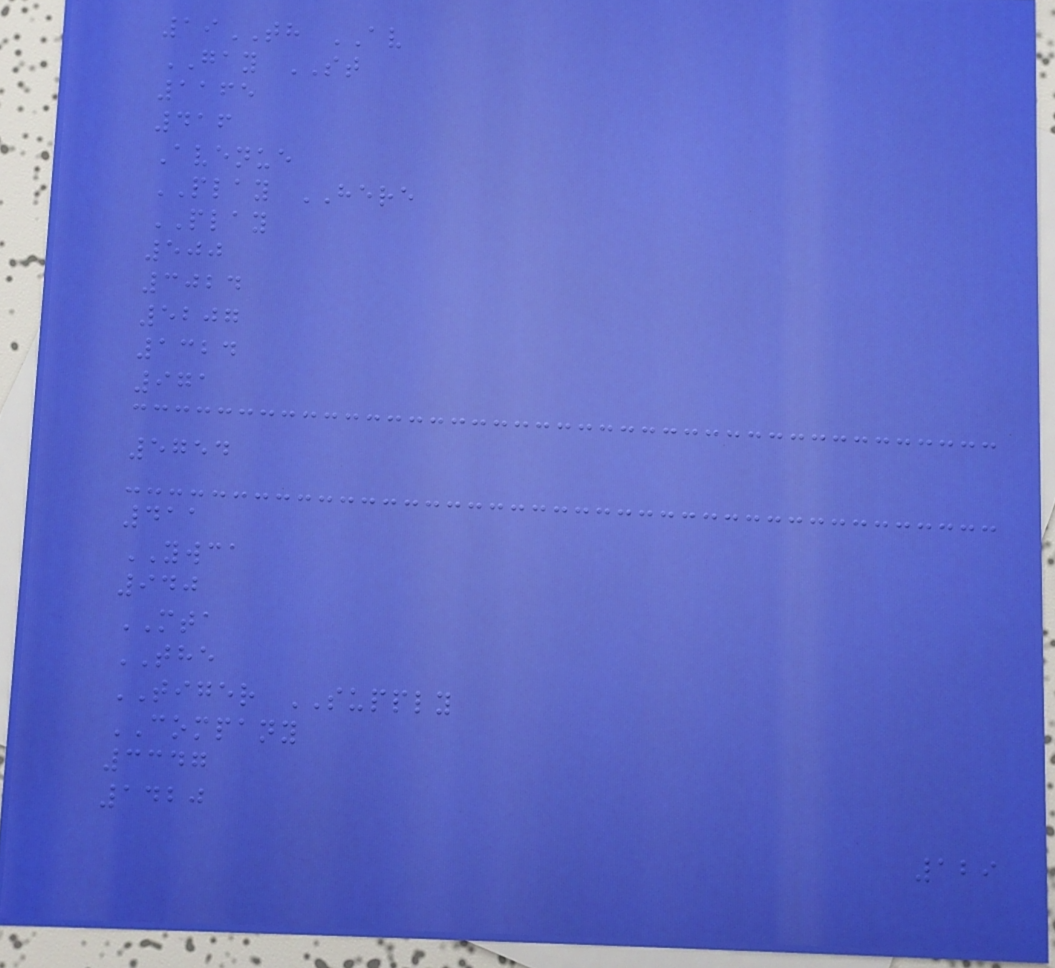19TH AV
GAY ST
1165
416
Avenue
PLAY HERE
PLAY
500
3024
5207
1324
971
5754
411
YWCA
940
MTA
THE
TIGER SUPPLY
COMPANY
3347
1420
129
